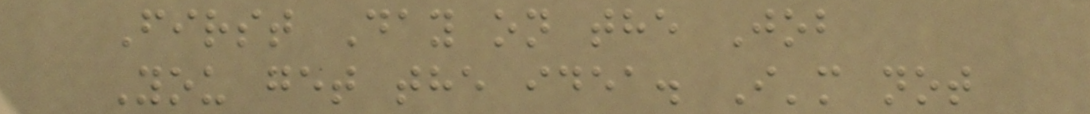First Day on the Job
You get the idea. I'm not
